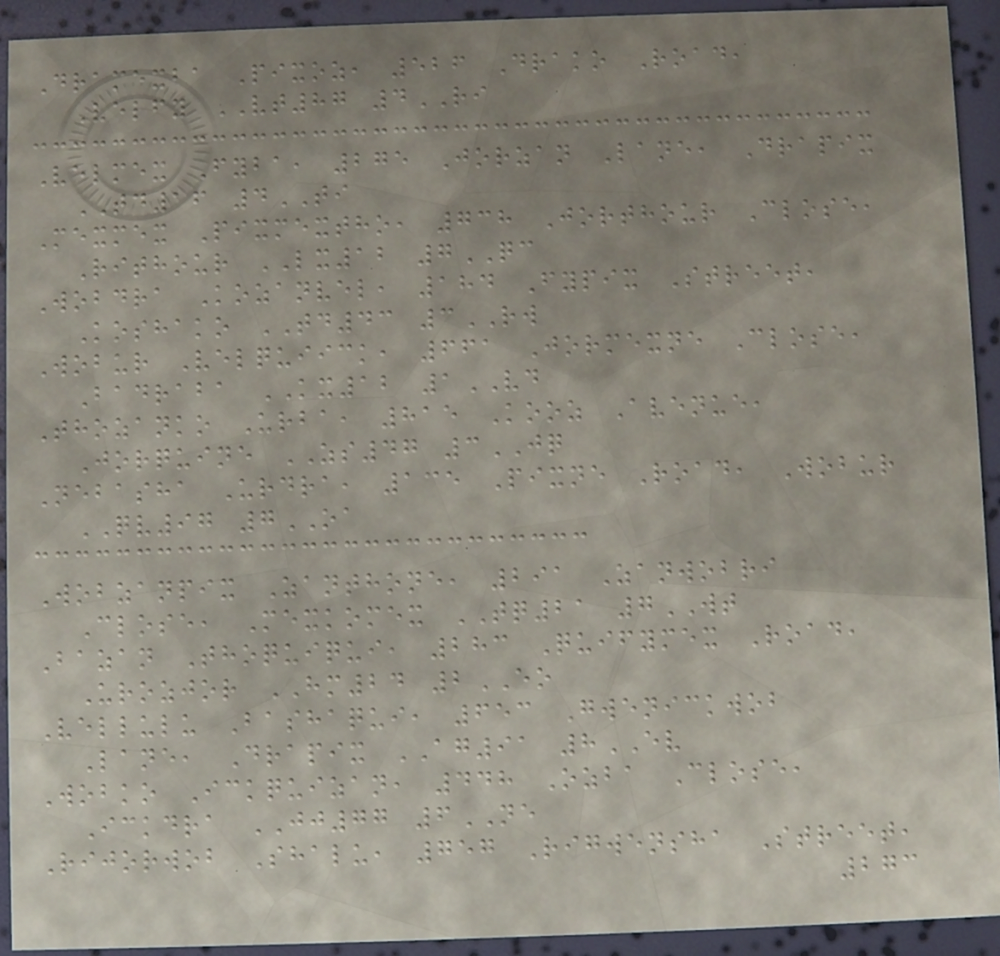Dramexba Pixoz, 526 Drako Road,
Velfy VT87 4RI
Velmex Fyba, 275 Jorzan Lane, Drapix
TD16 4TI
Mexmex Pixmextho, 738 Jorthour Close,
Rithour LX12 7QC
Wobdra Kozanvel, 184 Fypix Street,
Koshako TD43 3RW
Wobur Velquiick, 661 Jormexne Close,
Badraba KX12 1VD
Thozanko Urba, 815 Kooz Avenue,
Jorquine ZS47 3JQ
Nebasha Urdra, 135 Pixne Road, Wobur
QV97 7OA
Wobzanpix Zanthone, 291 Zanwobri
Close, Mexkomex TQ21 7WT
Bazan Thoquiqui, 283 Quifymex Road,
Urozjor HM24 2EO
Vellulu Bashaqui, 653 Gwenickwob
Lane, Drapix AG91 8EV
Wobko Ickquizan, 448 Ozba Close,
Ickdra JJ77 6NE
Rijorwob Shalu, 757 Rigwensha Street,
273
